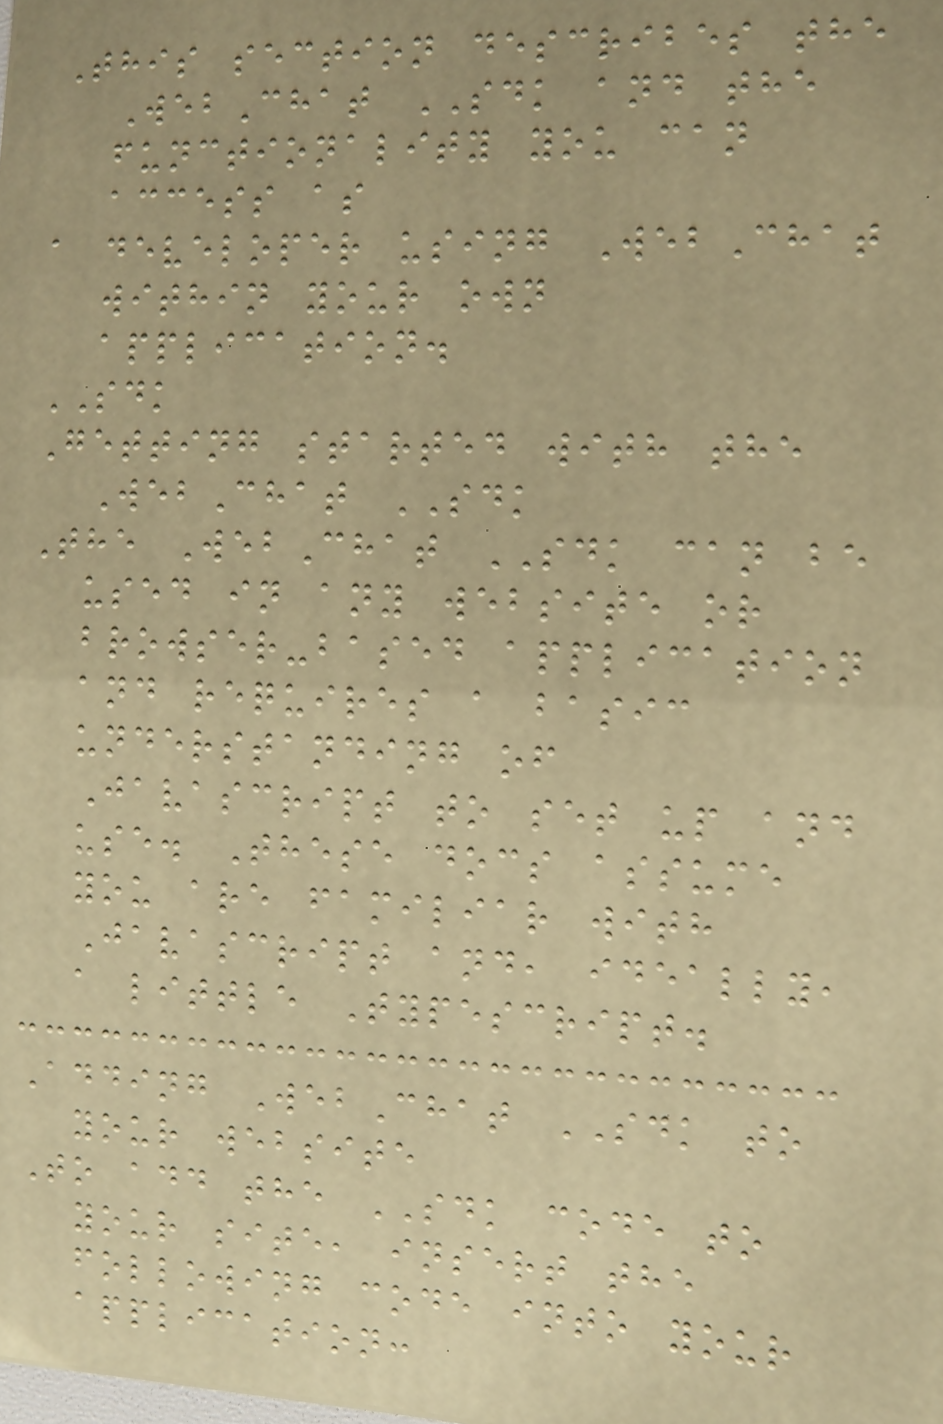This section describes the
WebChat SDK and the
functionality you can
access as
a developer using WebChat
within your own
application.
SDK
Getting started with the
WebChat SDK
The WebChat SDK can be
used in any website or
browser-based application
and requires a basic
understanding of
Javascript to set up and
use. These docs assume
you are familiar with
Javascript and, ideally,
a little Typescript.
Adding WebChat SDK to
your website
To add the SDK code to
your site, insert the
following code into your
application:
